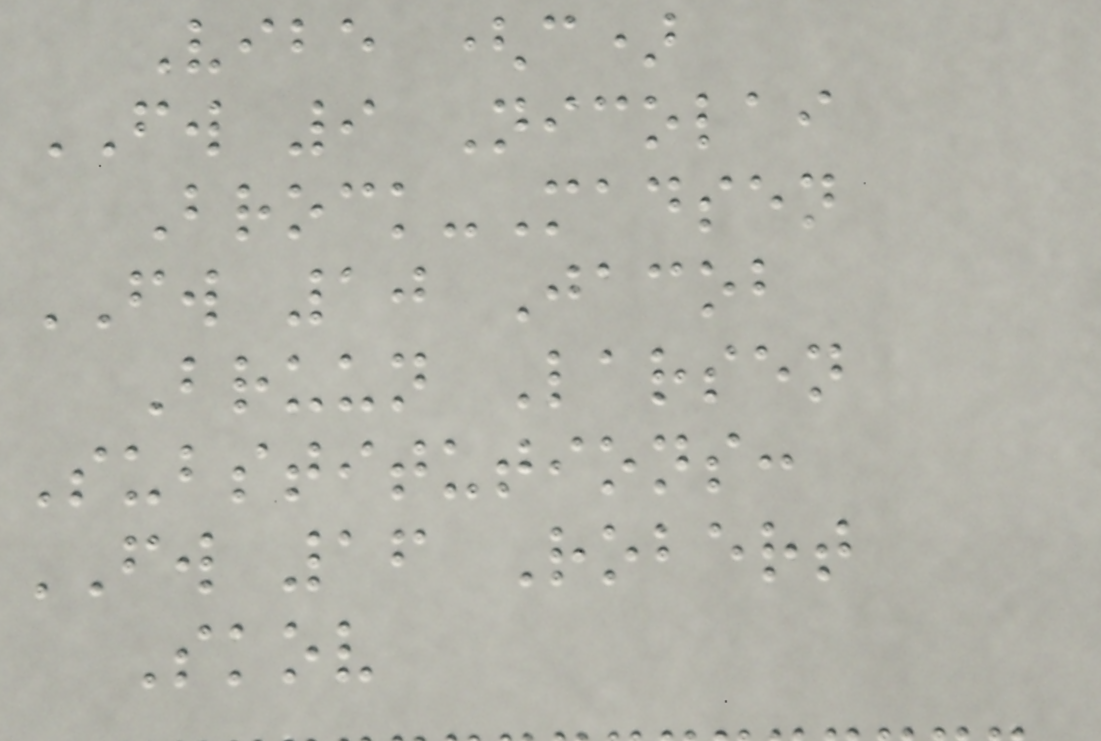Vibe (c)
FW 9 Nicolai
Brock-Madsen
FW 10 Jacob
Bruun Larsen
Substitutions:
FW 16 Robert
Skov
